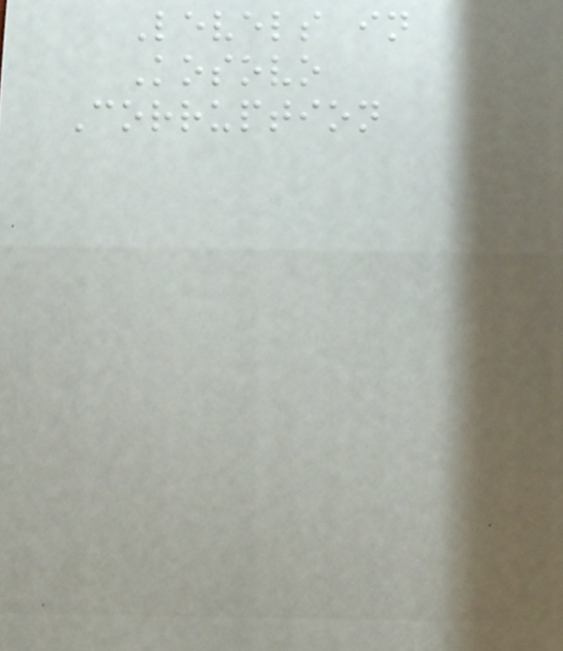Levels in
Kosovo
Corruption
